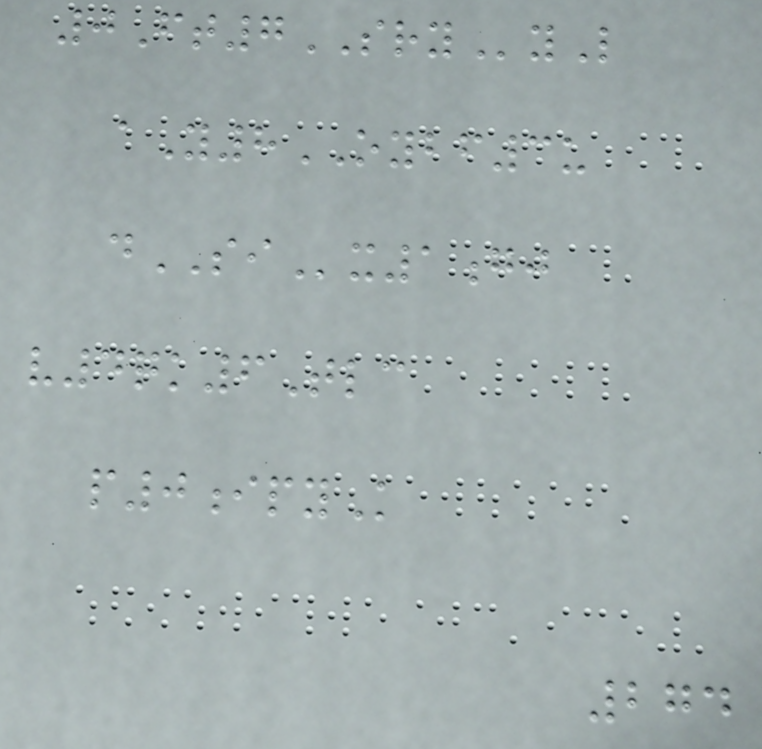0Ft7SRYyL
aY8OYBF3u
dSIx1gj
v4qk6Tlc
p0ipyK
274
